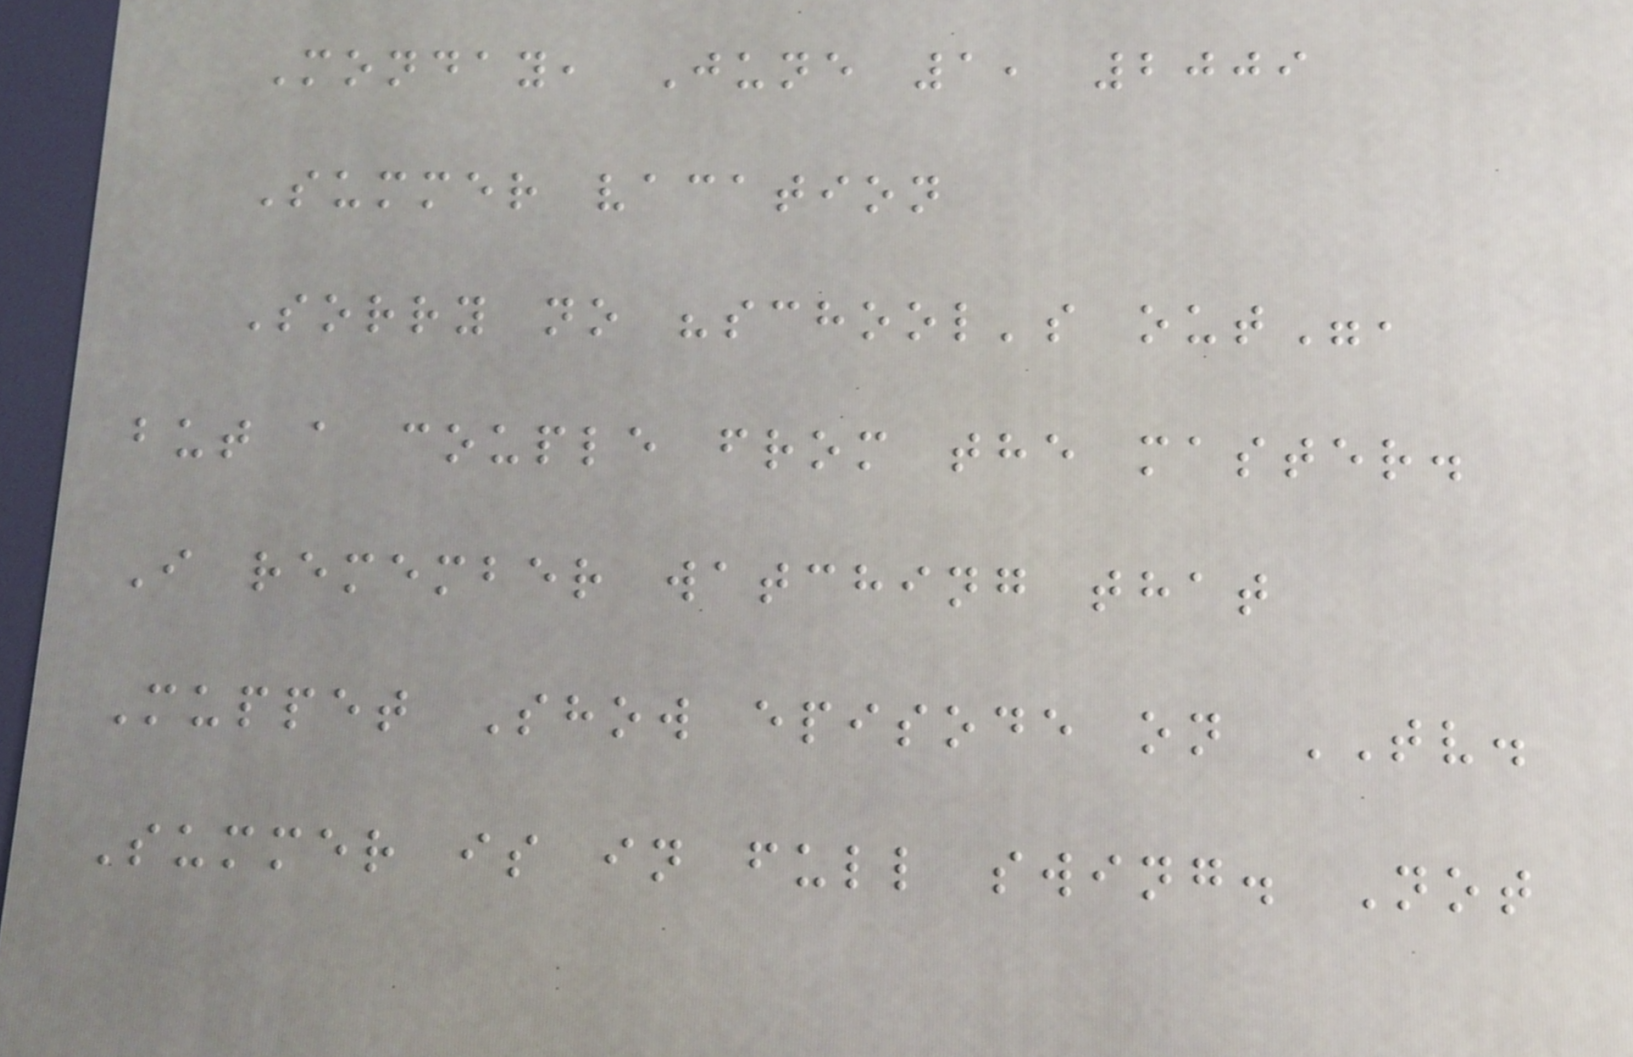Monday, June 1, 2009
Summer vacation
Sorry no "school's out",
but a couple from the master.
I remember watching that
Muppet Show episode on TV.
Summer is in full swing. Not
